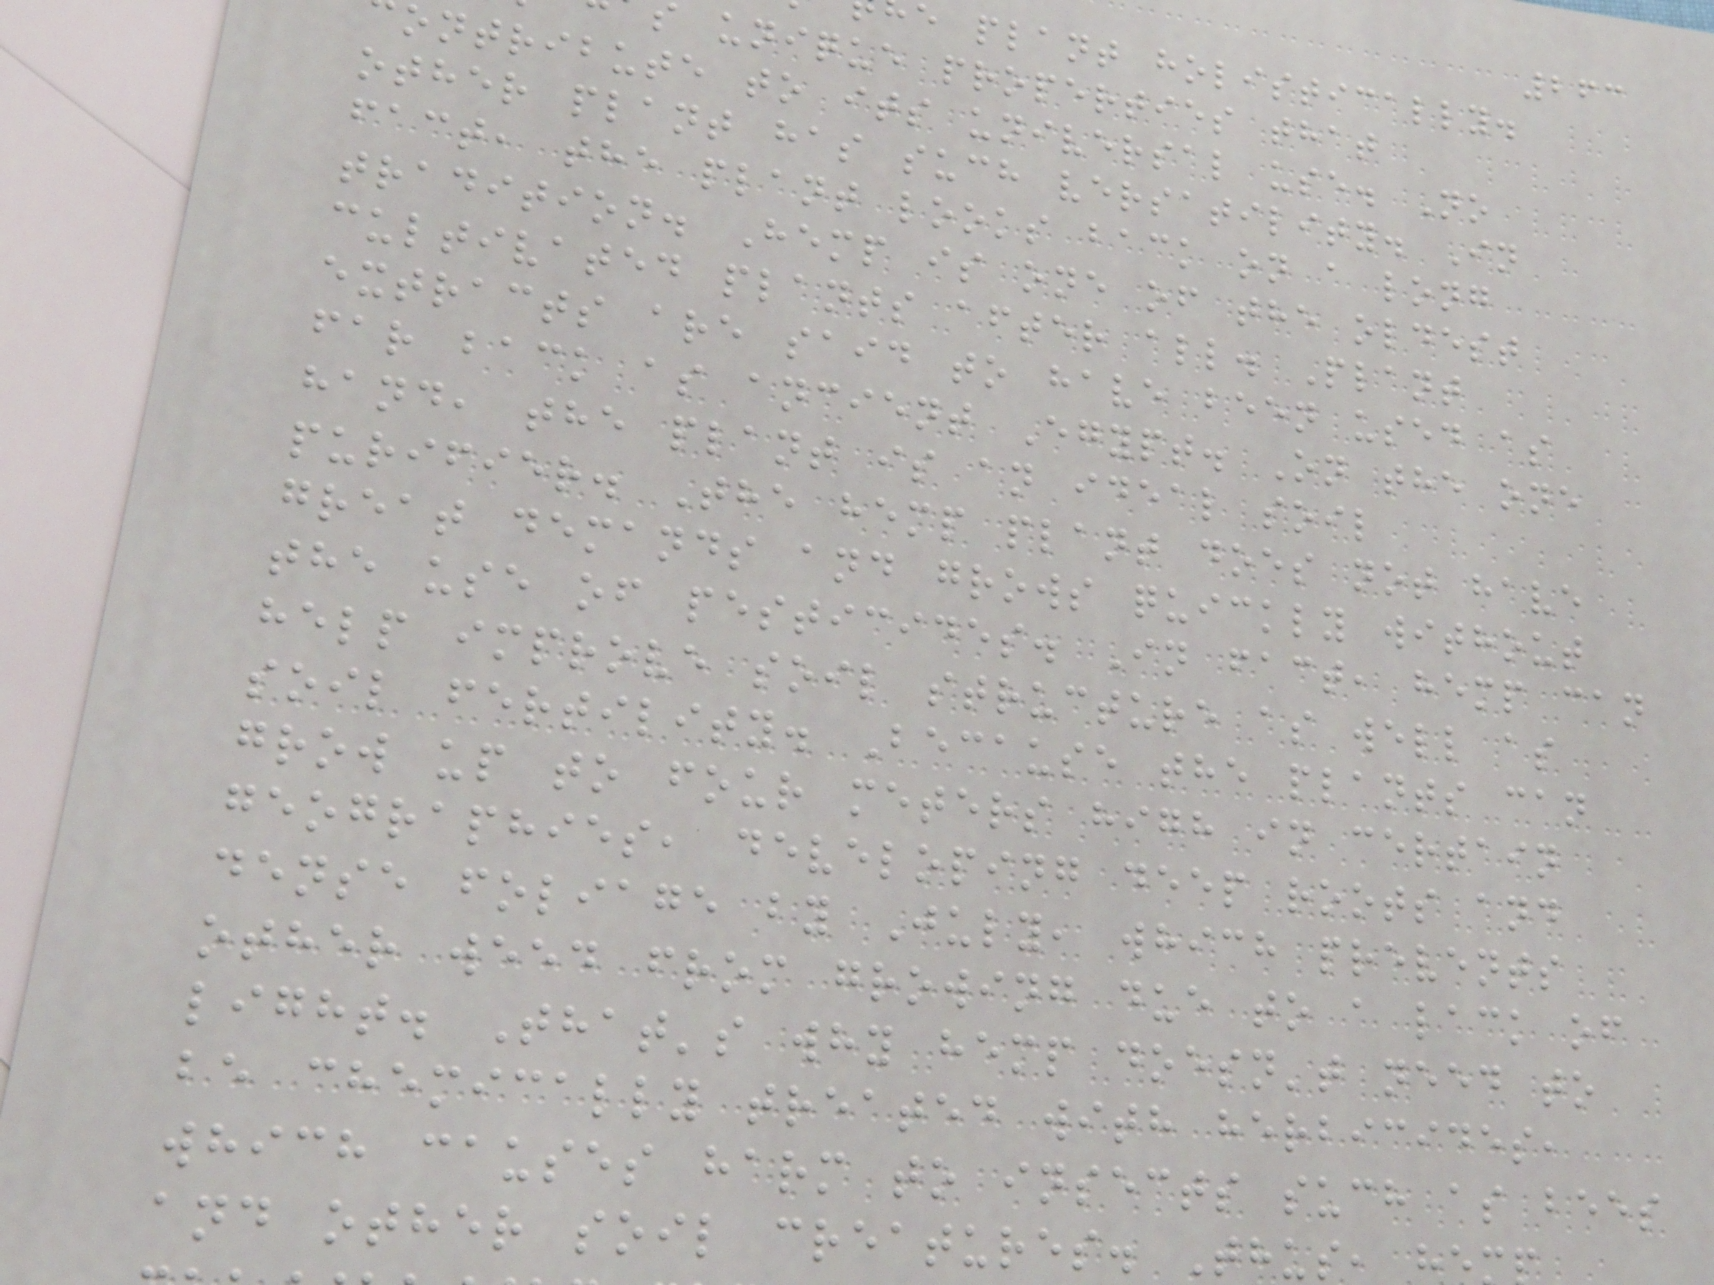263
e plant holistically.
unique properties that
ontribute to its universal use. No
other plant has such versatility. In
fact, the plant looks back on a long
tradition. Hemp is one of the oldest
cultivated plants after all. Plant
extracts are said to have been used as
far back as ancient Egypt. On the one
hand, the plant is an ideal soil
purifier. The hemp plant does not have
great demands and grows quickly without
the use of pesticides. In fact, hemp can
help improve soil structure as well as
soil fertility. Because the plants can
grow up to four meters high in certain
geographies, developing deep roots and
dense foliage by July, which prevents
other weed from growing due to a lack of
light. That's why hemp doesn't need to
be chemically treated with herbicides,
which causes harm to insects such as bees
and other soil creatures. Thus, h
